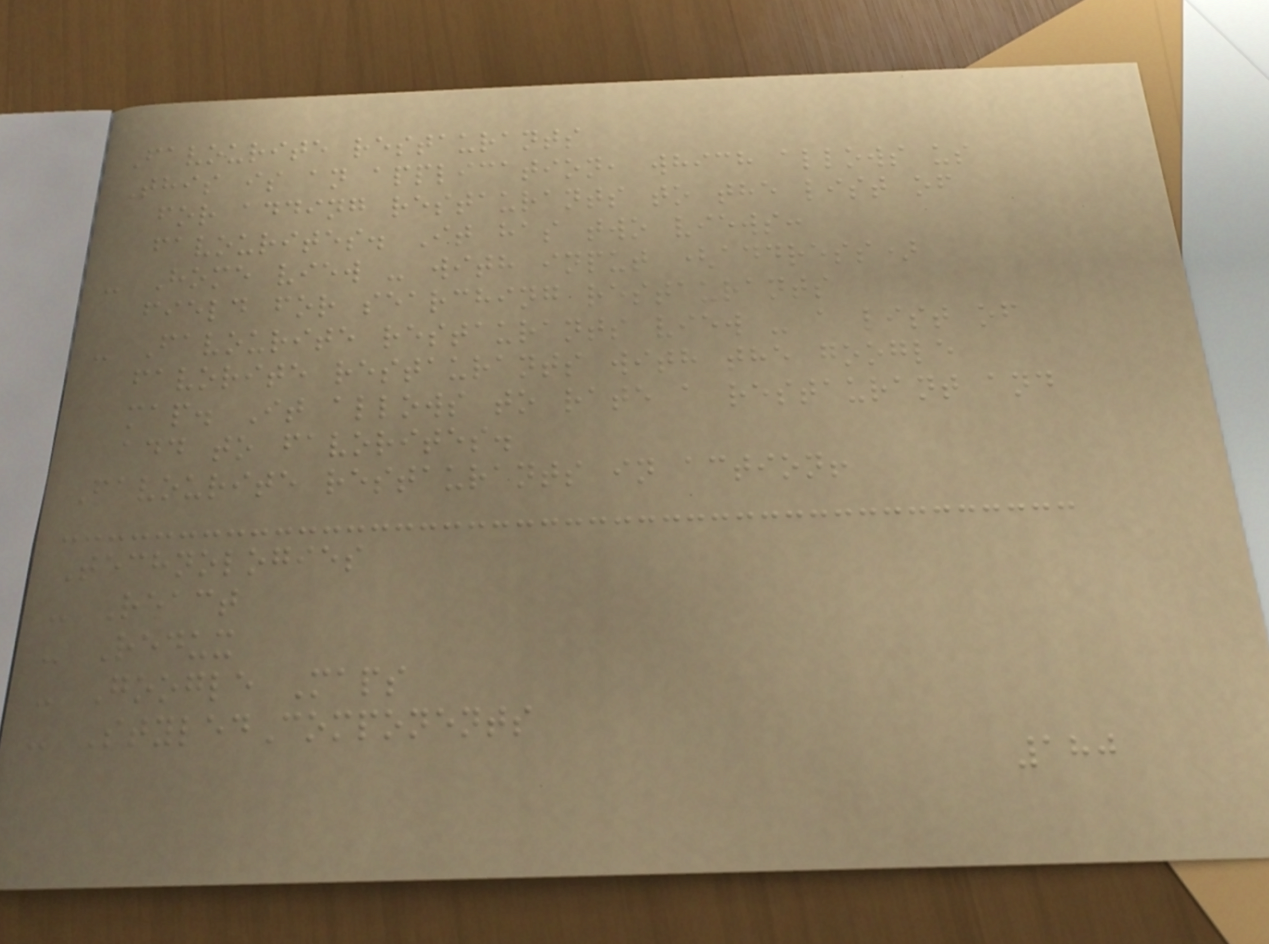Favourite restaurants
This is an application, which allows us
for adding restaurants to the list of
favourites. It has two views:
- Home view - with input (address)
field for searching restaurants
- Favourite restaurants view - a list of
favorite restaurants with the google
map. It allows to rate a restaurant and
add to favorites.
Favourite restaurants in action!
Technologies
- React
- Redux
- Google Maps
- StyledComponents
180
